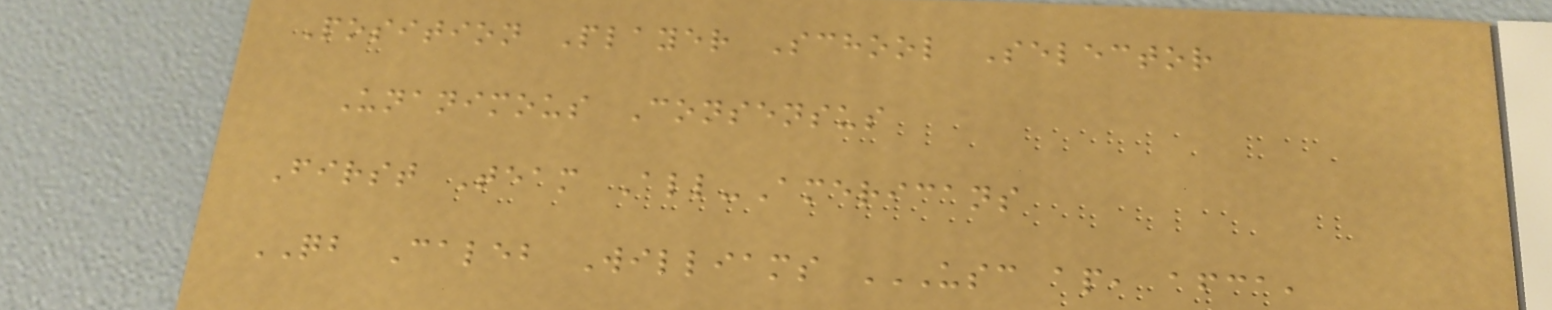Position Player School Selector
Unanimous Consensus
First Team All-Americans
QB Caleb Williams USC AP, AFCA,
